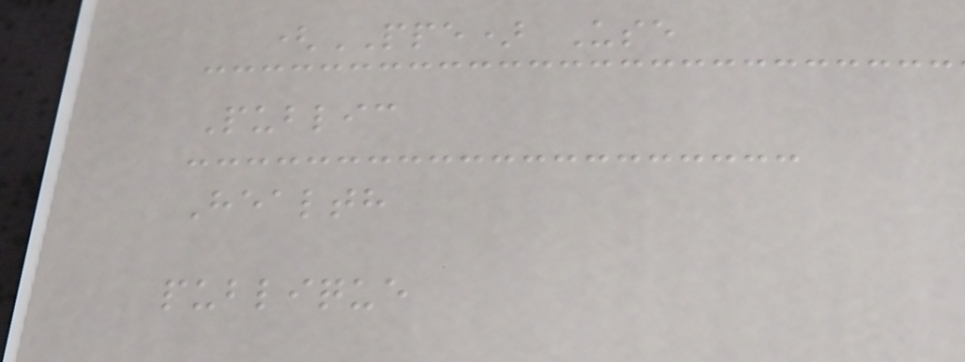(PPE) Use
Public
Health
publique
